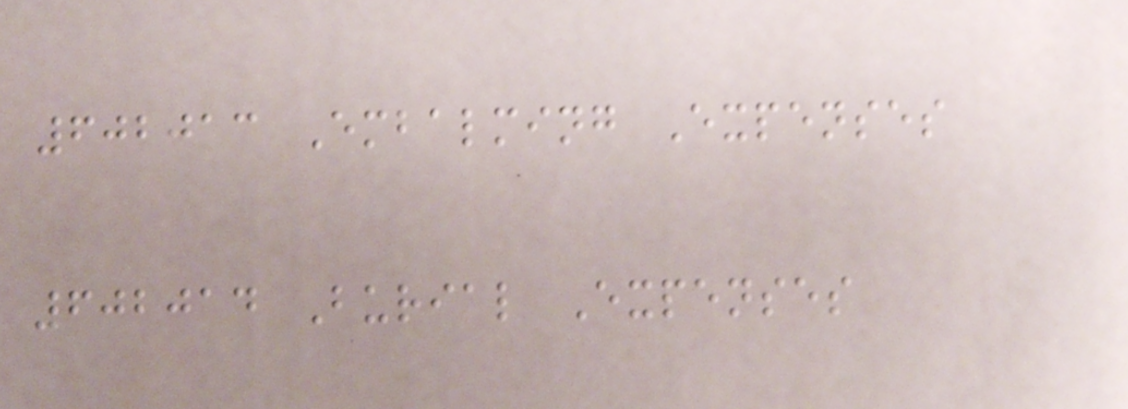602013 Embalming Expenses
602014 Burial Expenses
